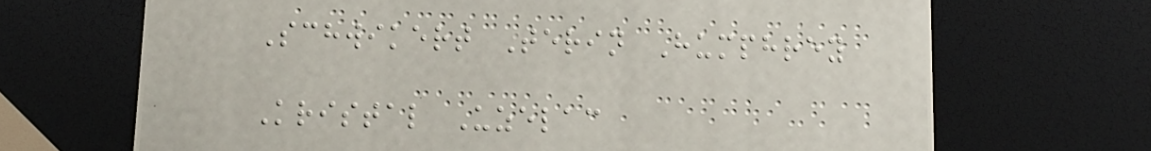Schwikert Terin Humphrey
Kristal Uzelac
